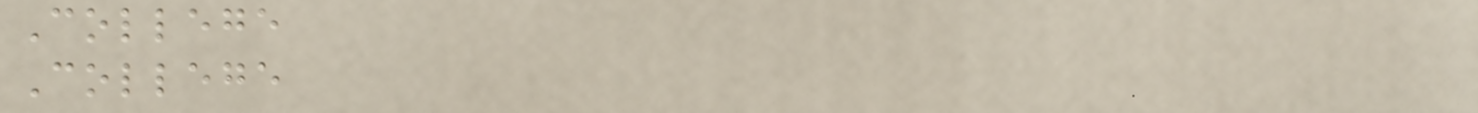College
College
